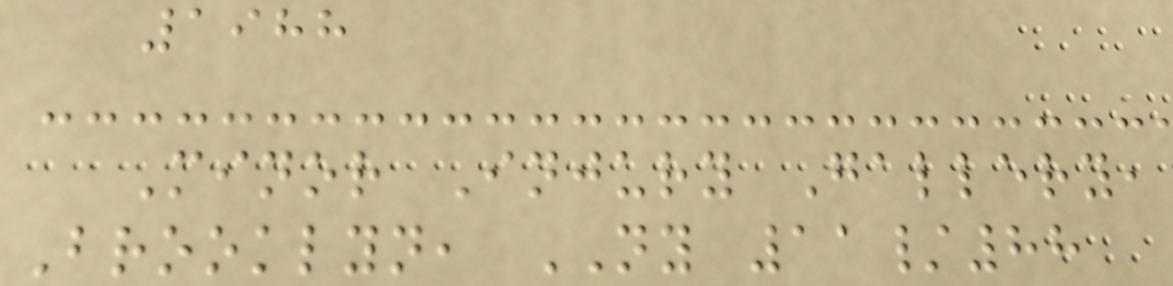1988
Minor Injury Gallery,
Brooklyn, NY 11/88
